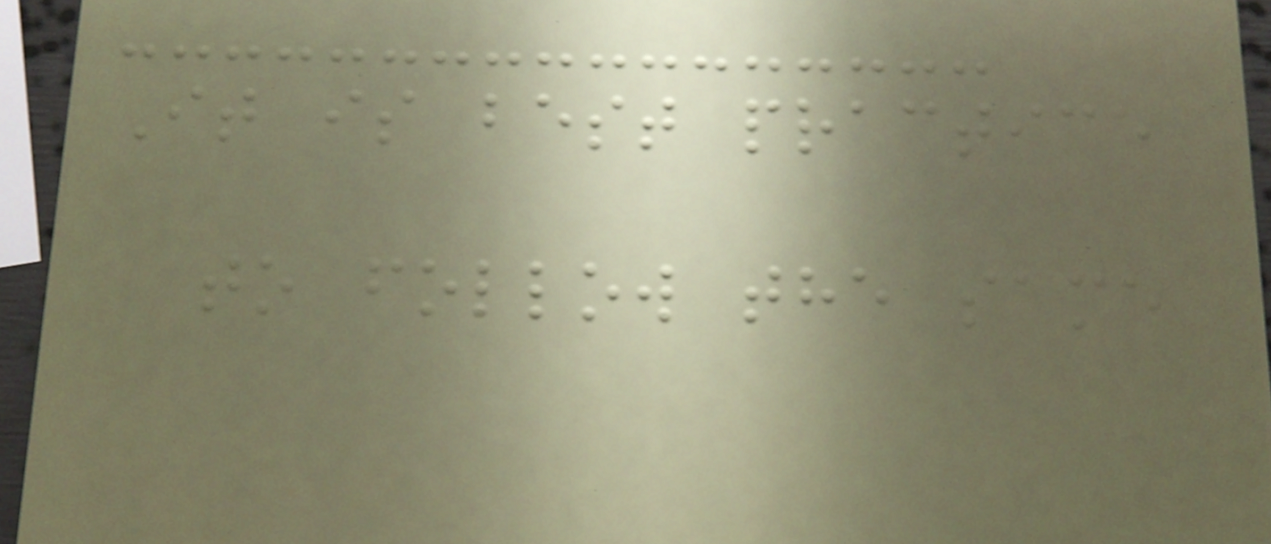It is best practice
to follow the same
